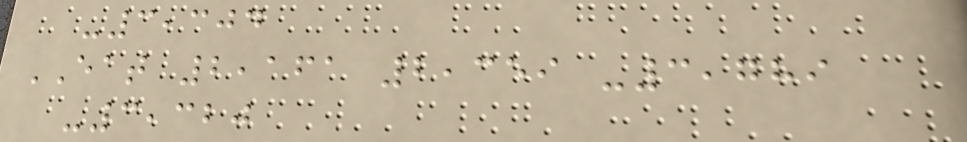-3,304
EAT 2,161 2,359 -3,789
-3,320
